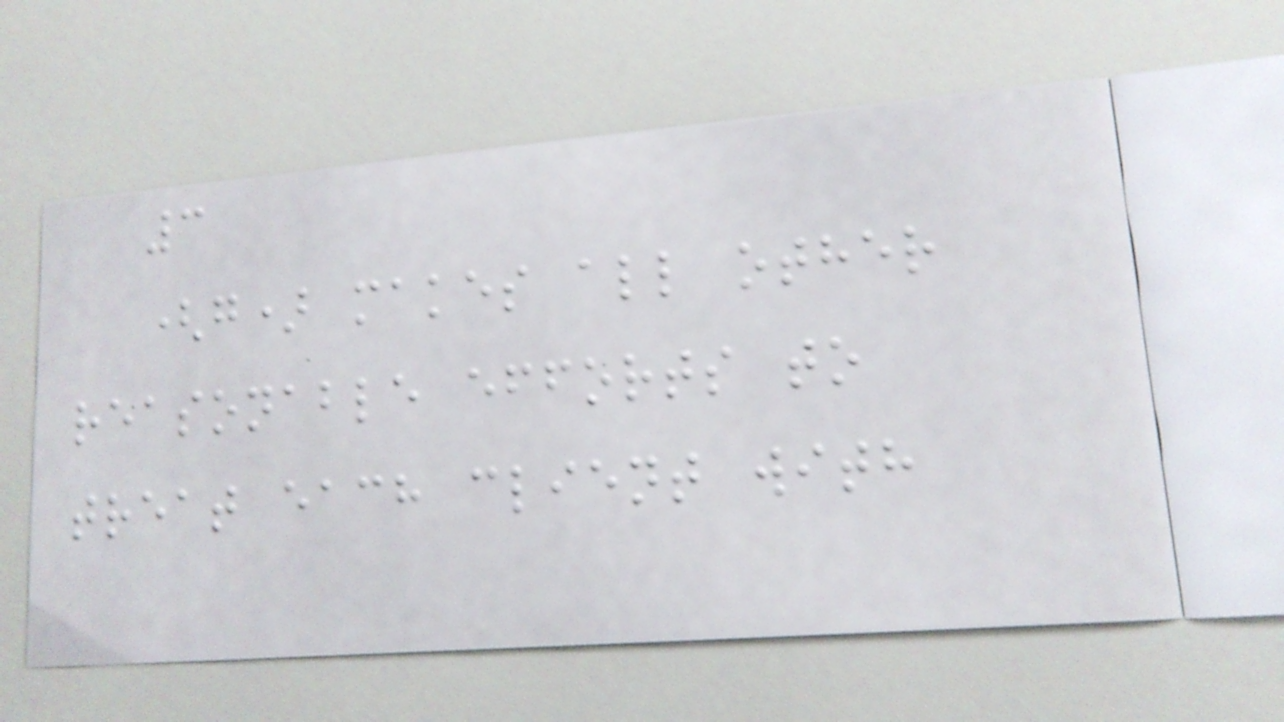3
(g) makes all other
reasonable efforts to
treat each client with
